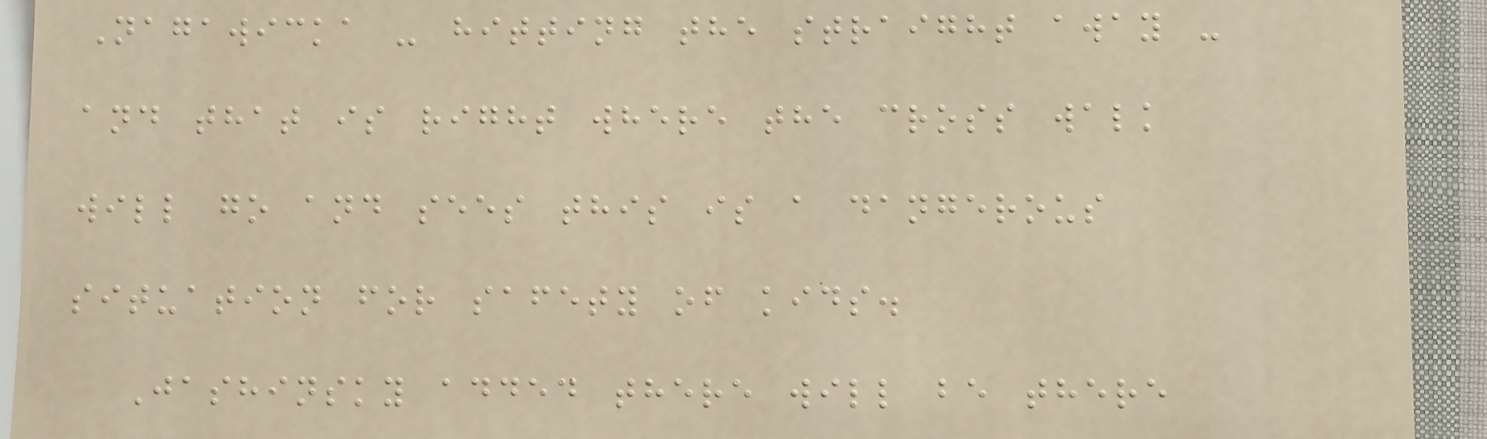Nagawicka - hitting the straight away -
and that is right where the cross walk
will go and sees this is a dangerous
situation for safety of kids.
Jashinsky added there will be there
